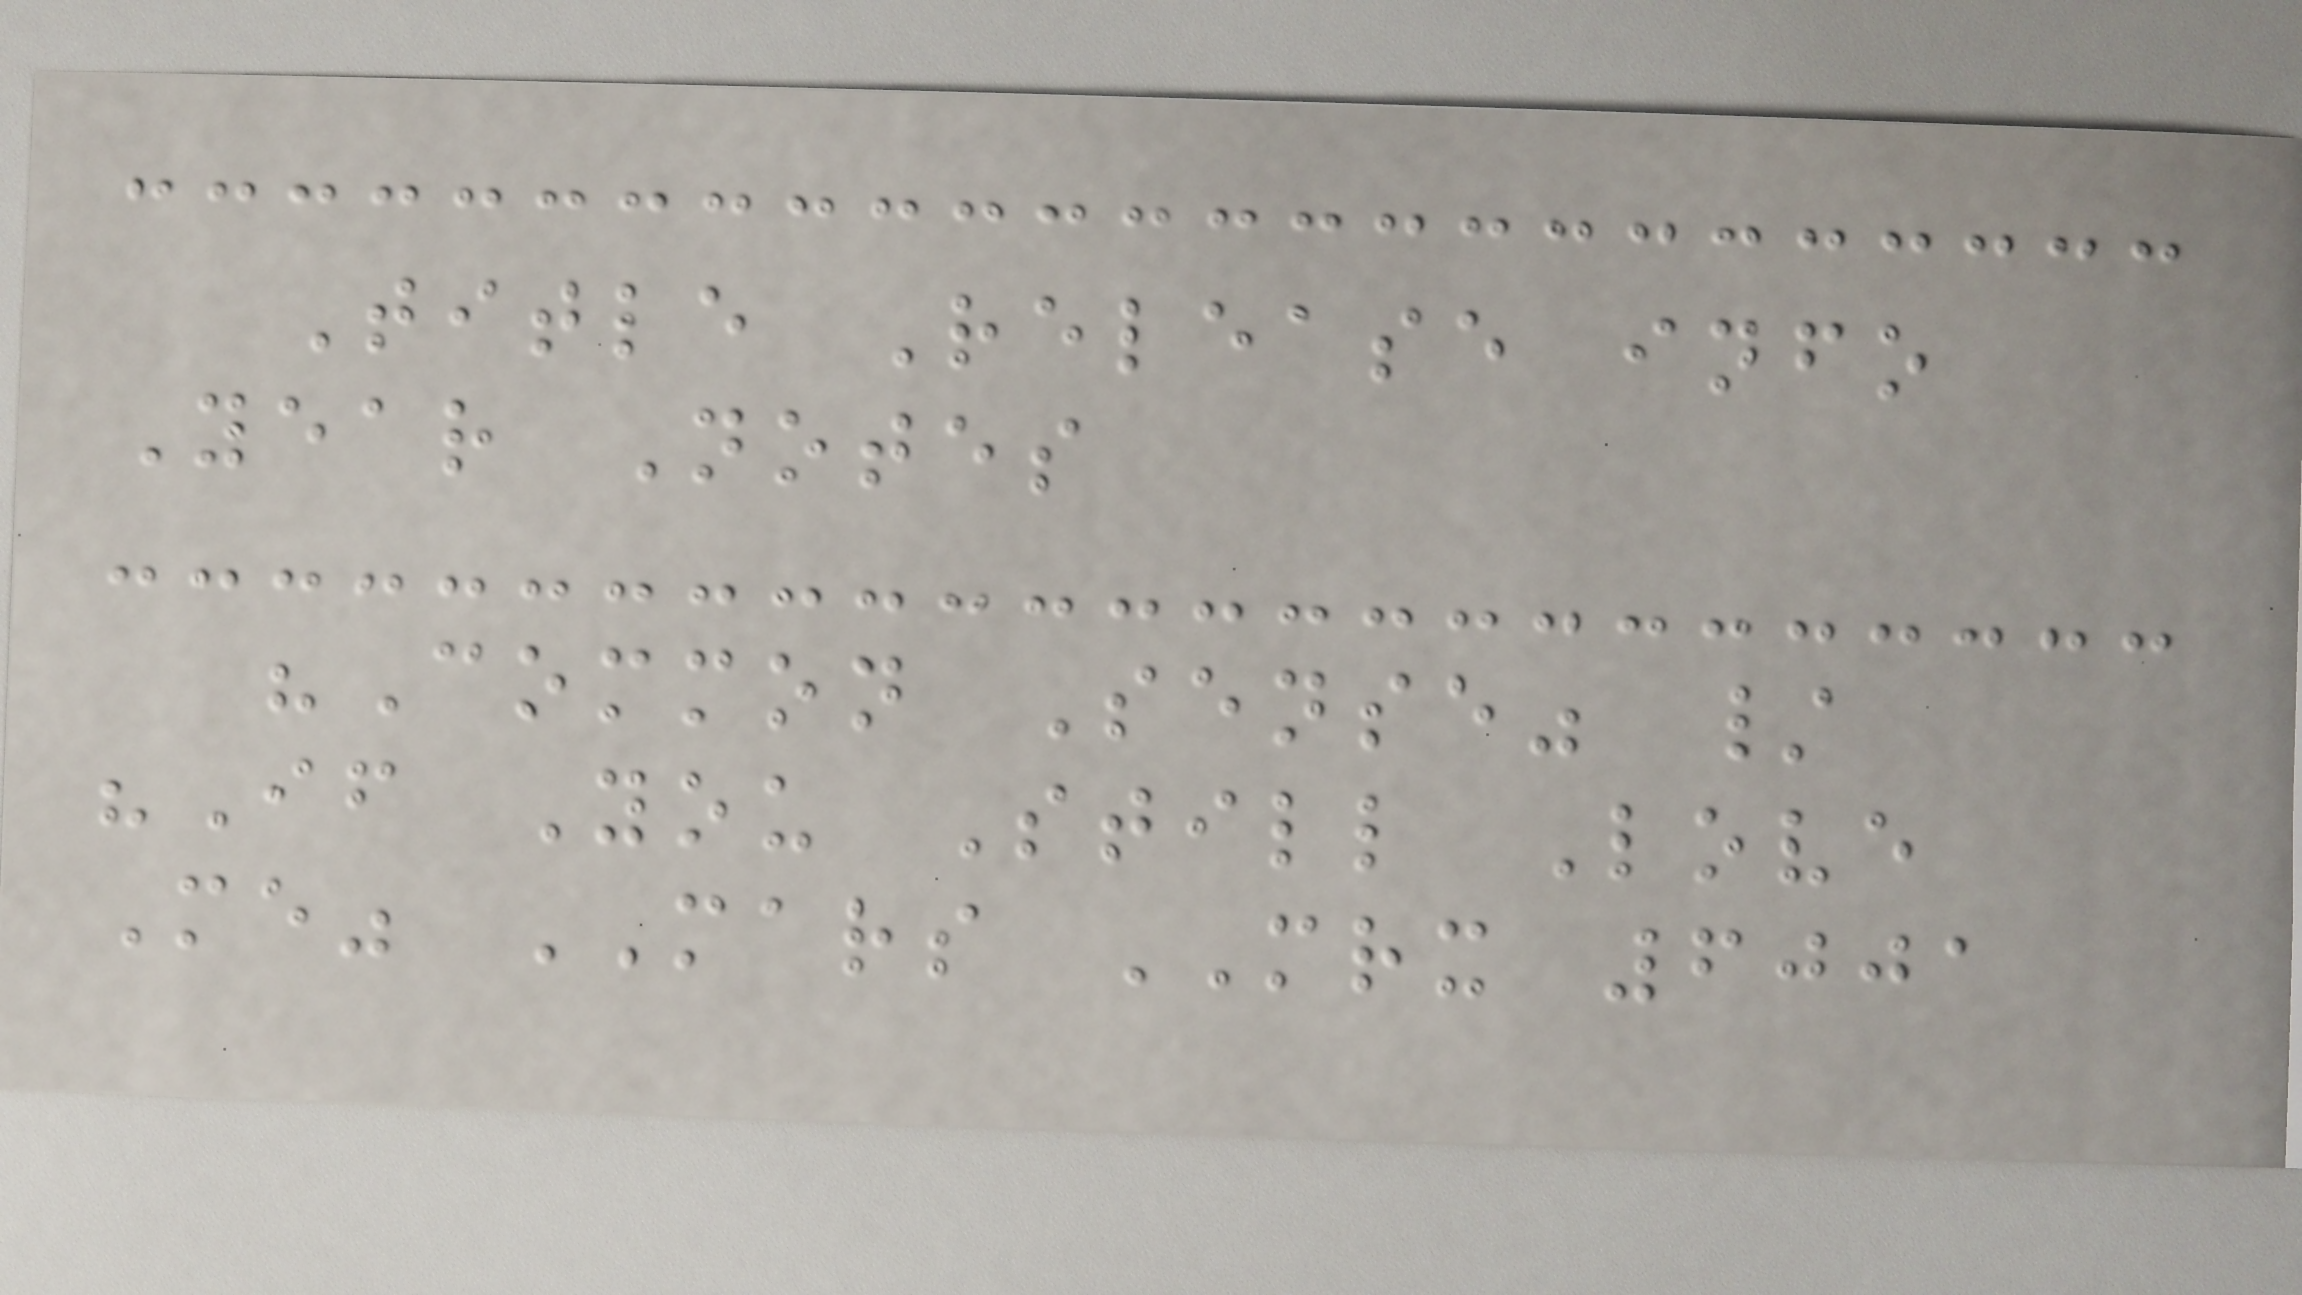Title Release info
Year Notes
"Common Sense" /
"If You Still Love
Me" MARS MRX 6001
